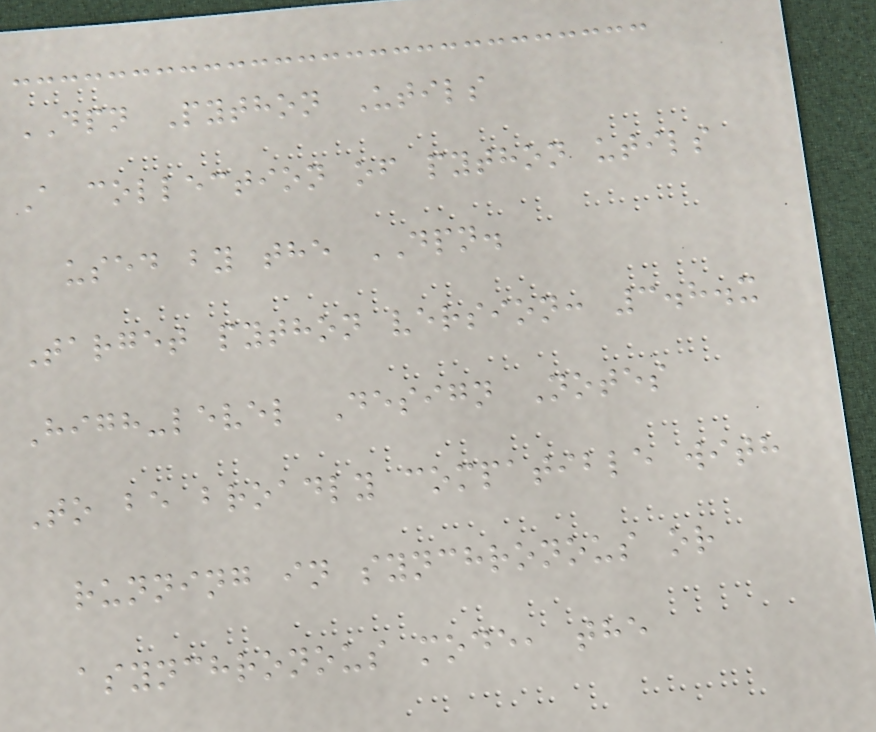DPN Python Utils
A collection of python utils
used by the DPN.
Target python version: 3.8.x
High-level Design Notes
To be broadly compatible with
running in synchronous or
asynchronous mode, the
